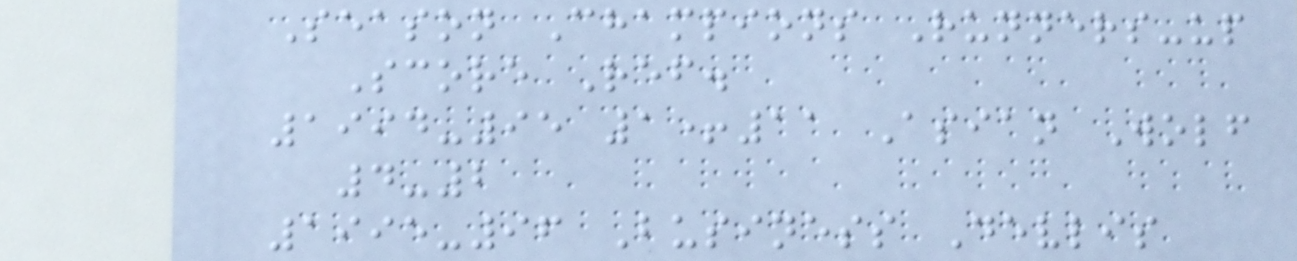Season Champions Runners-up
Score Ref.
1994-95 1+11 Asian Wolf
4-2
1995-96 Business Devlis
